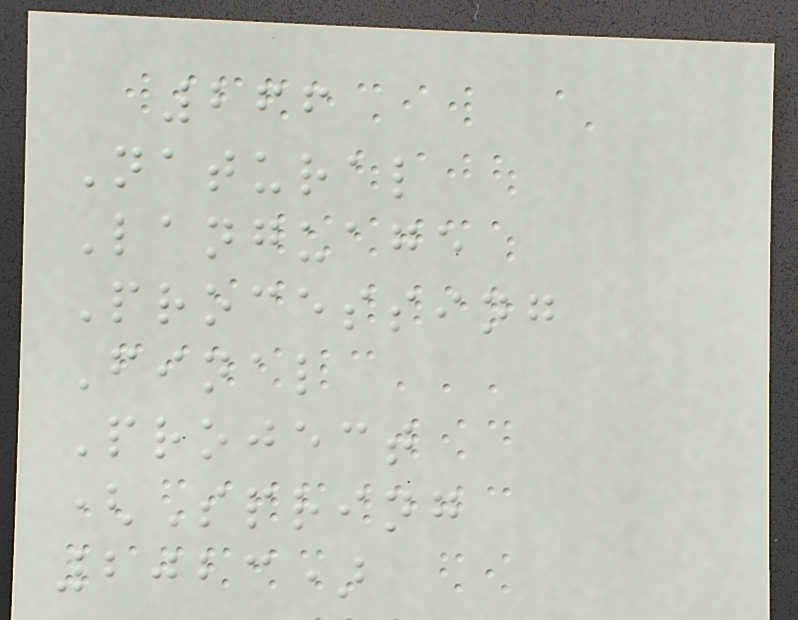266
Natural
Language
Processing
Final
Project
(Spring
2023)
